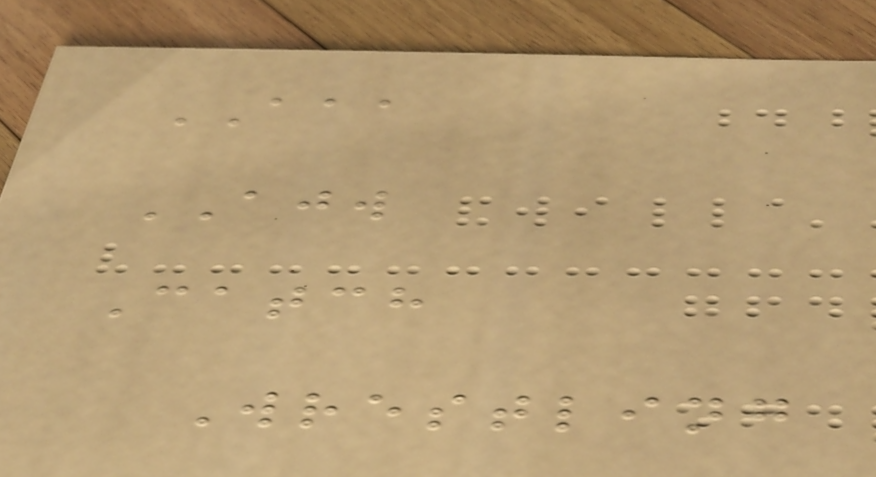AAA
AJW
Catch
Wrestling
